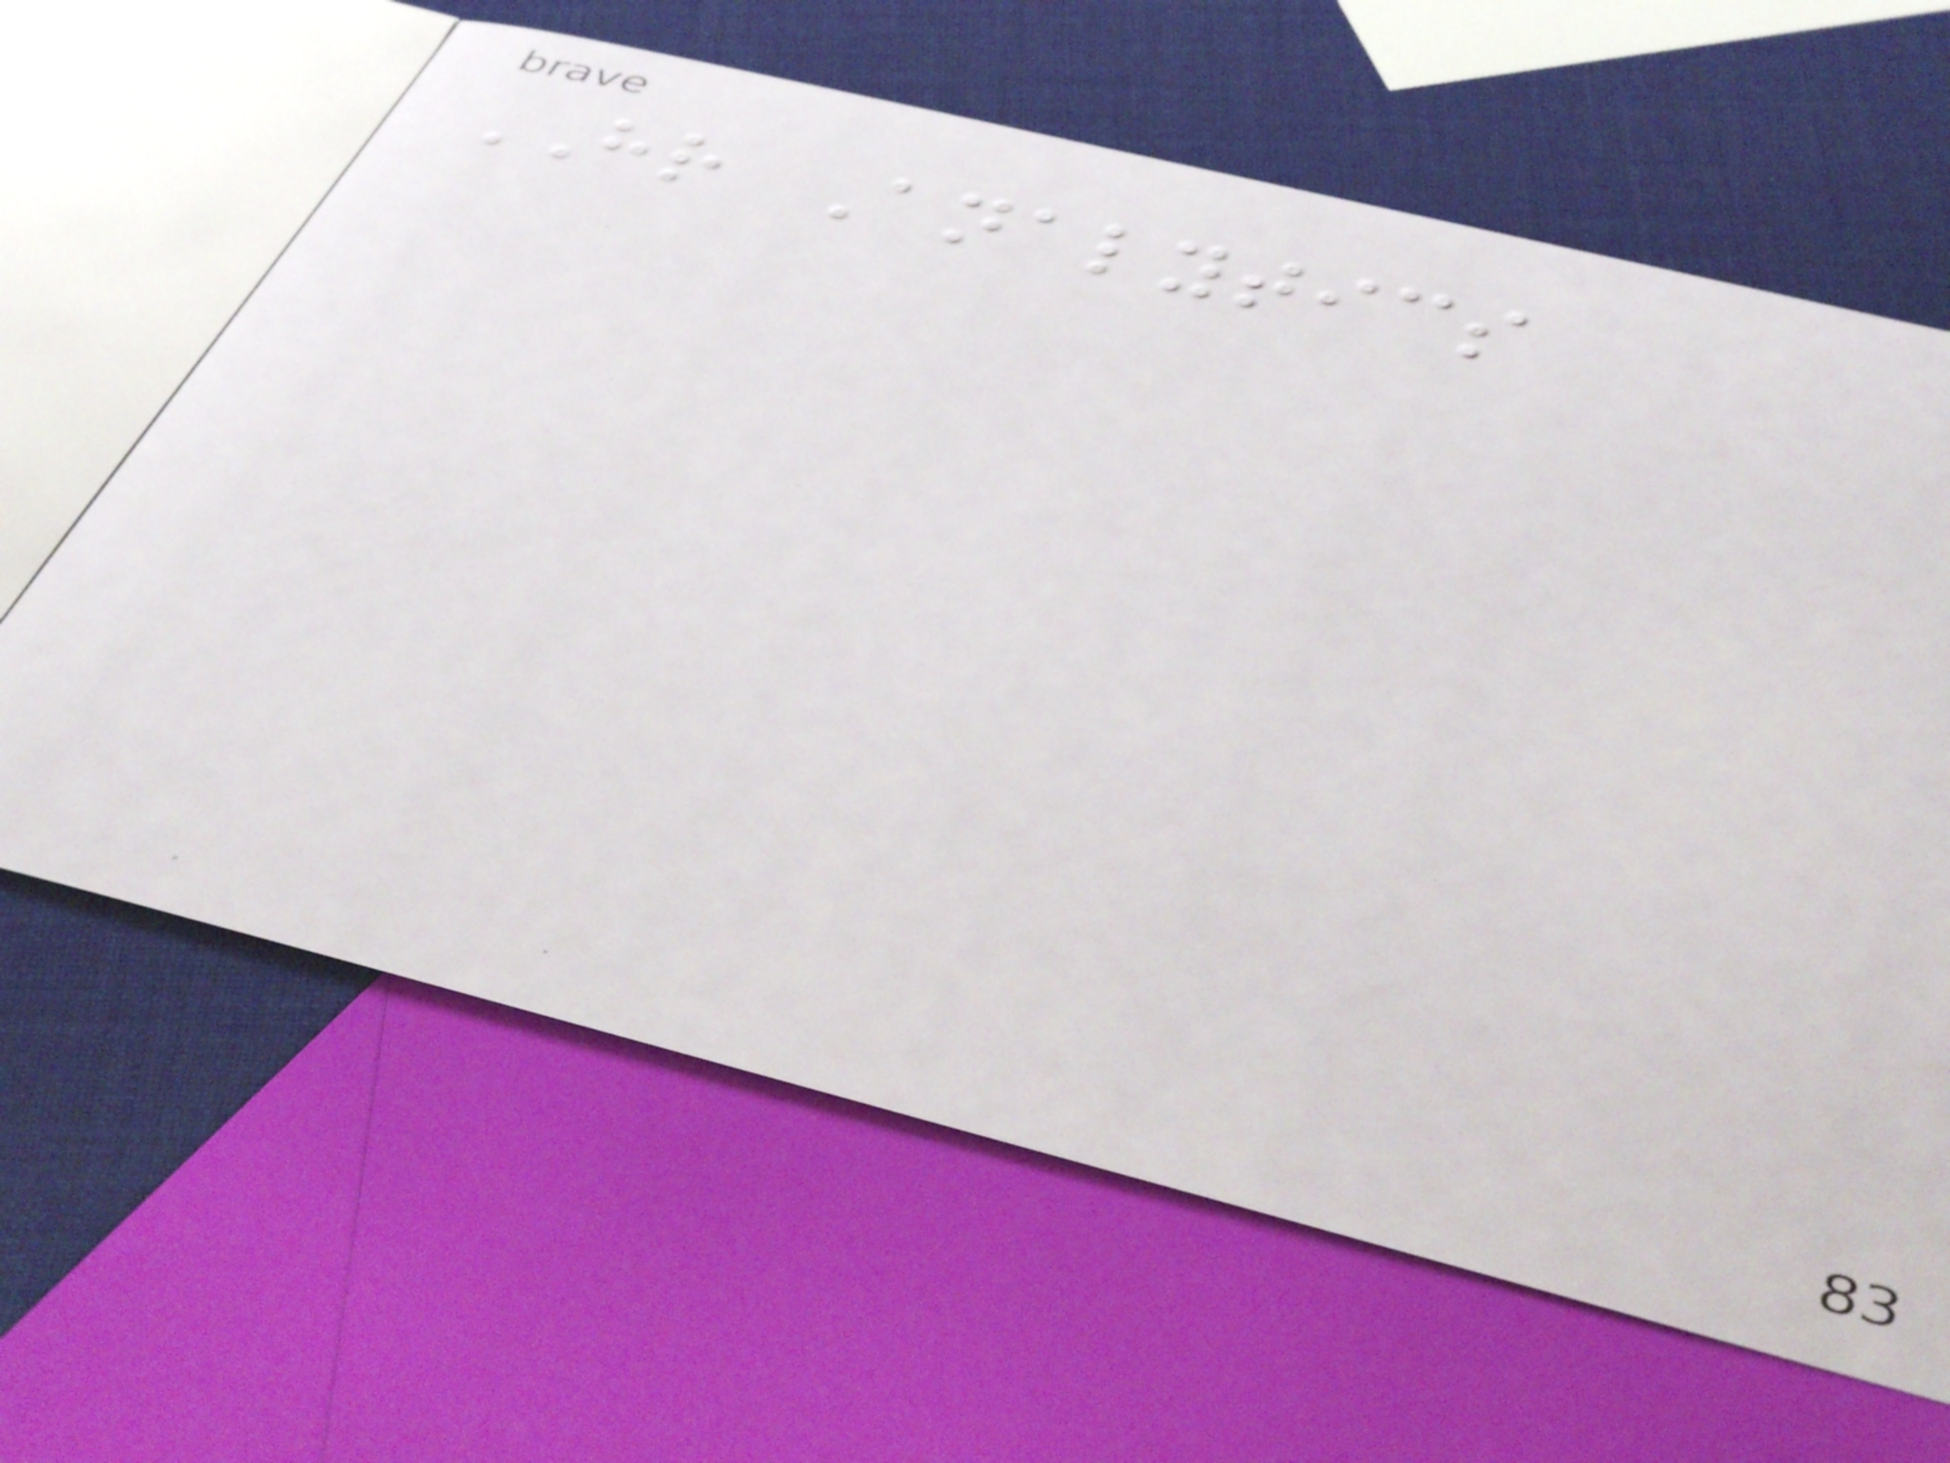HR Analytics
